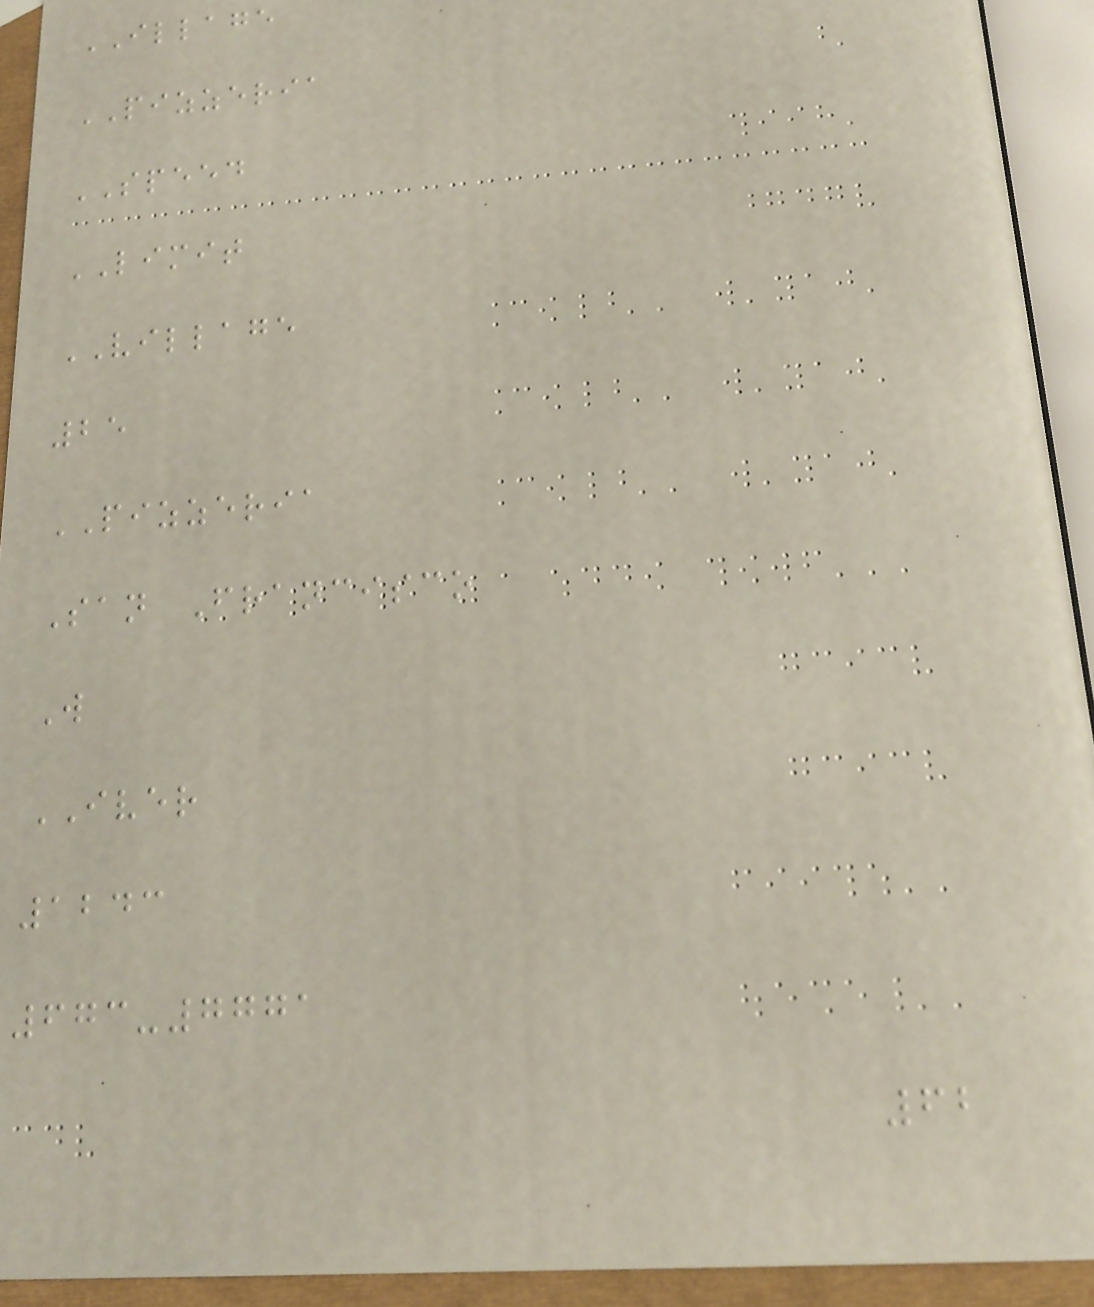ILLAGE
PIZZERIA
SPEED
LIMIT
VILLAGE
25
PIZZERIA
San Francisco
W
IVER
1243
673-7771
62
